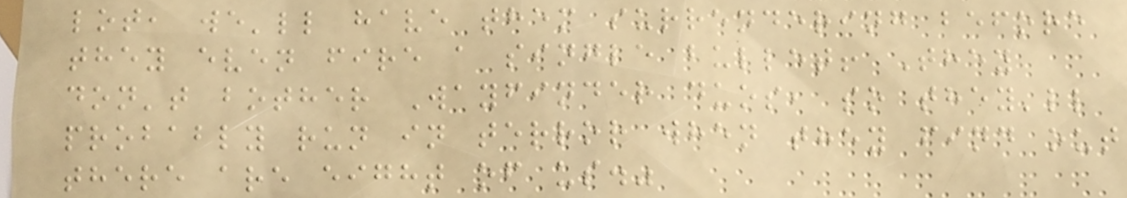lot, we'll have them surrendering before
they even fire a single bullet! They
don't bother Wayfinder duos, so they'll
probably run in terror when they find out
there are eight of us."
